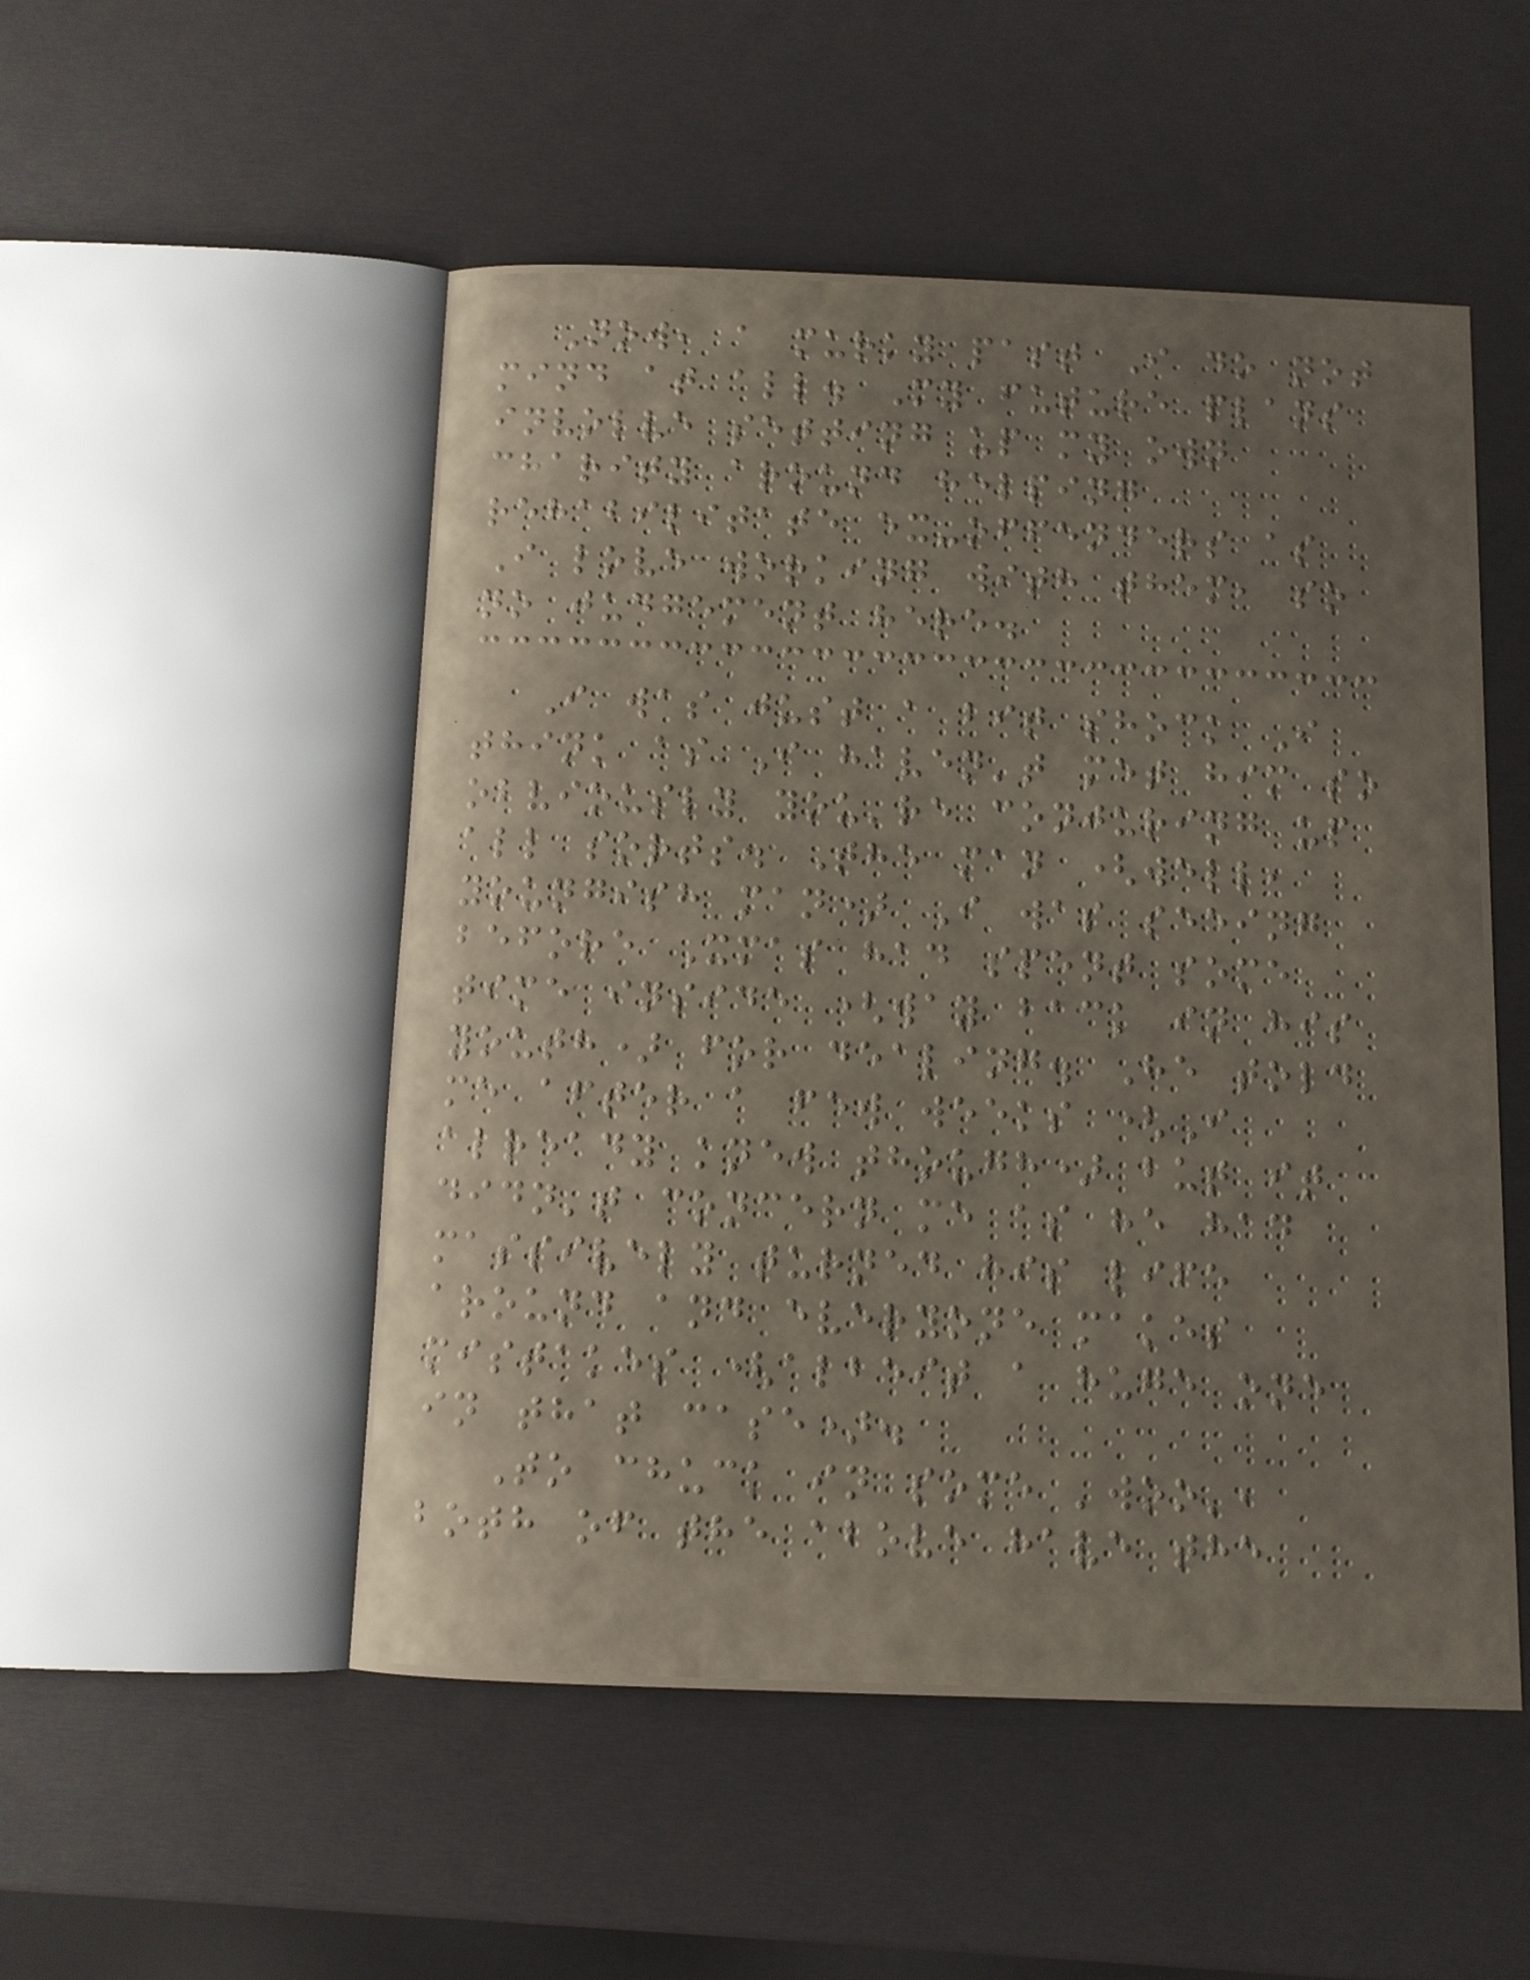Now, a murky past I do not
mind at all. My future plans
involve setting up my own
charity around helping
rehabilitate ex-offenders as
I love working with them, so
no judgement here.
I was just a bit shock I
think as I haven't met him so
obviously you're conjuring up
all sorts. The man (well,
youngish man) I was seeing
before Xmas had spent some
time inside (way back in his
youth) for dealing. He told
me after a few weeks (I
already knew though) but it
didn't concern me as he had
massively turned his life
around and everyone makes
mistakes (albeit a huge one
in that case).
To chuck in some 'woo',
both of the above have the
